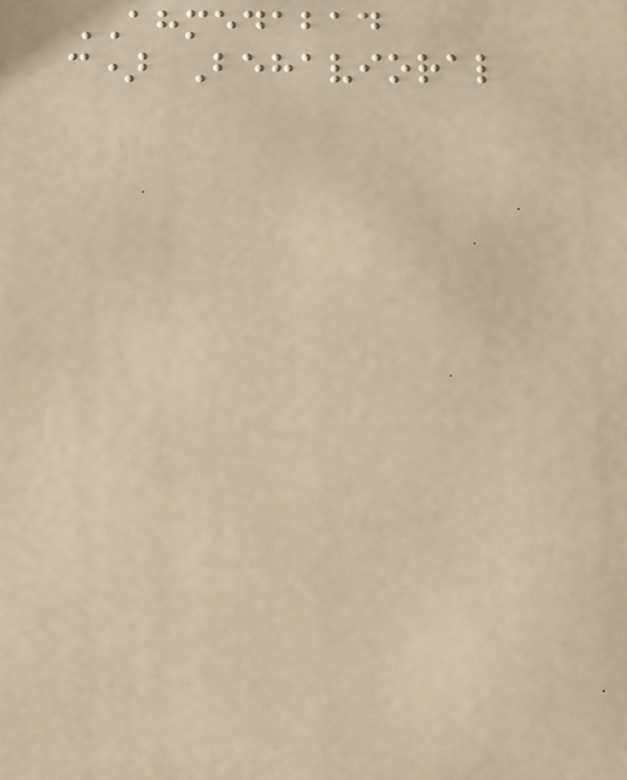AHMEDABAD
c) Behavioral
